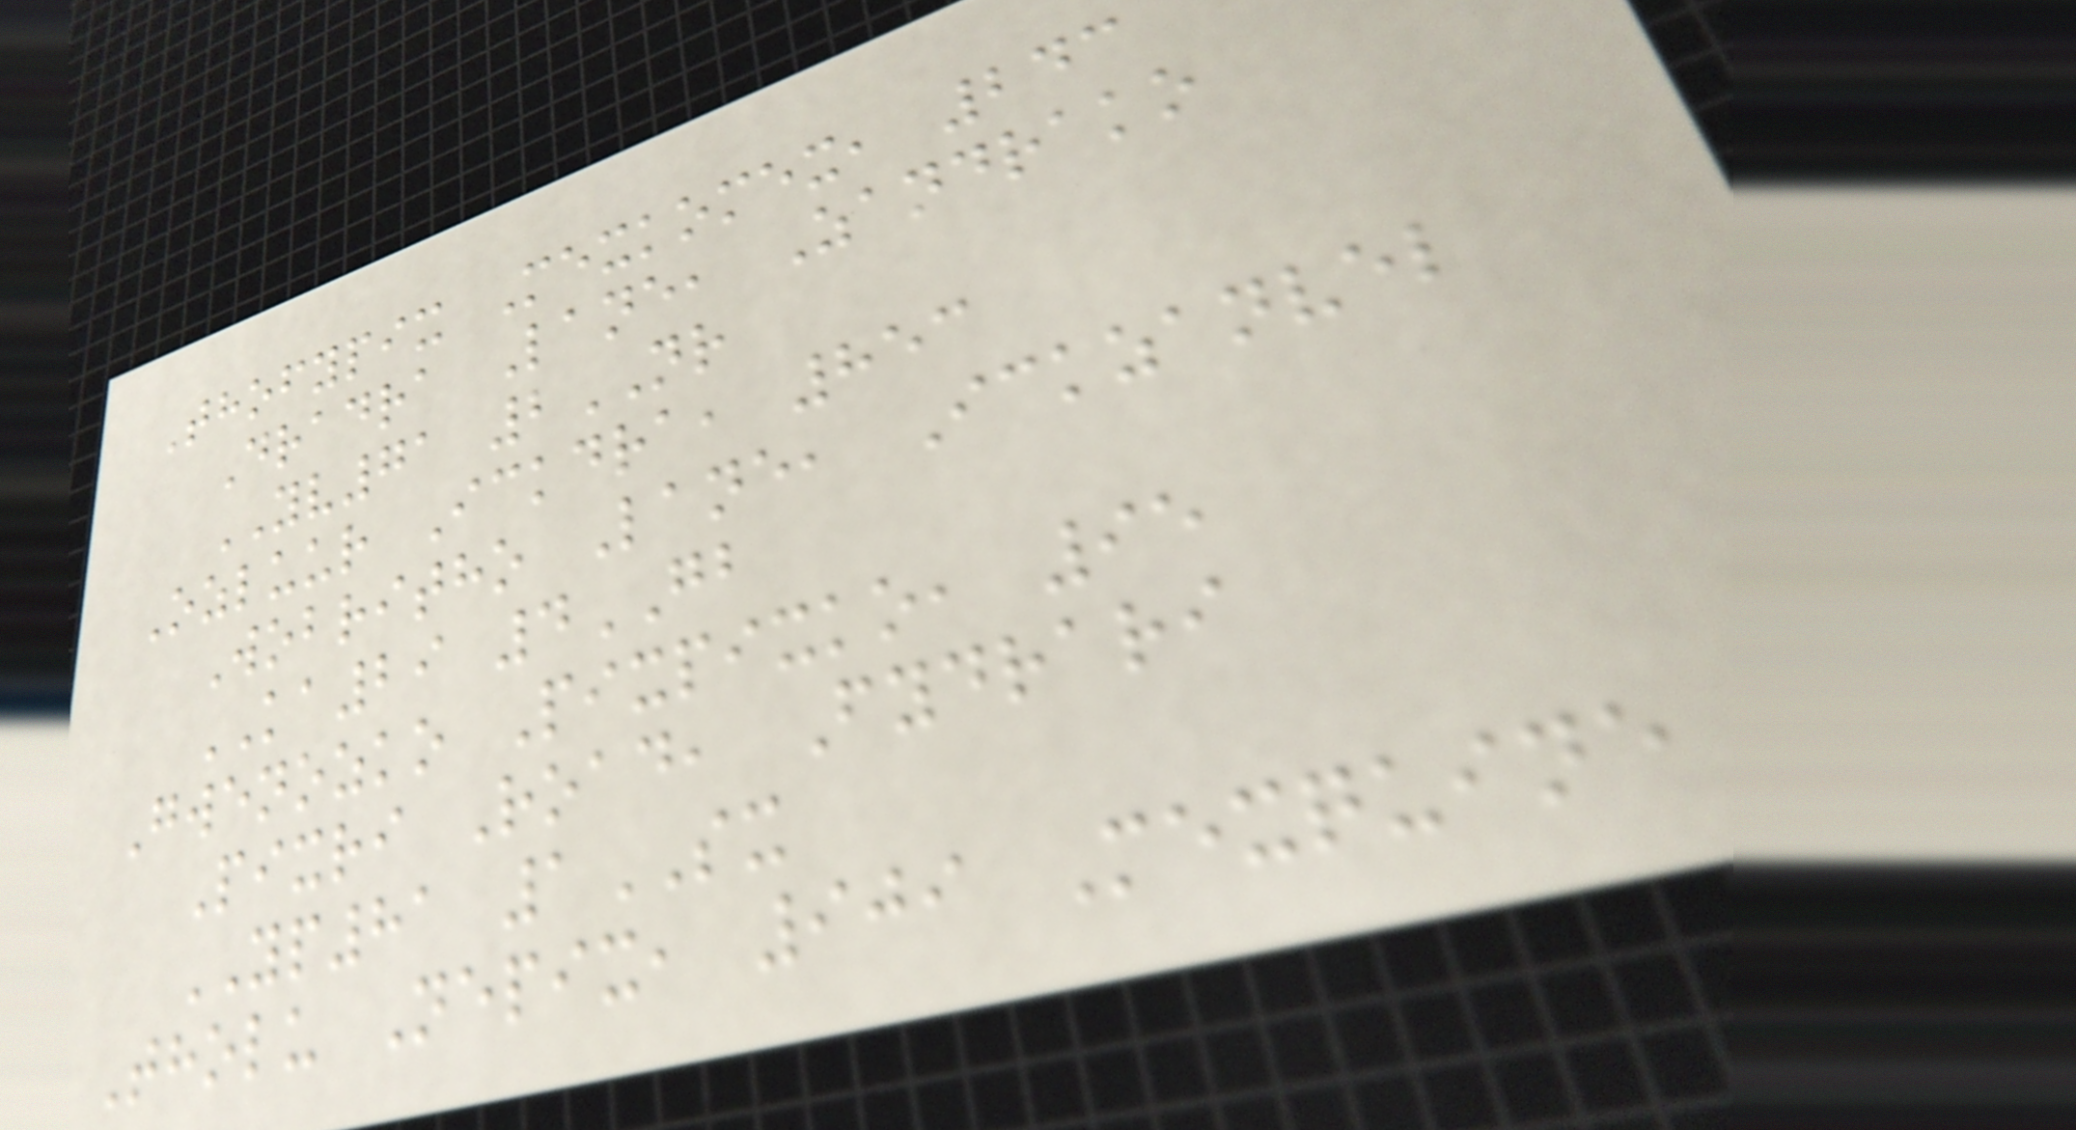Thofypix Mexkomex, 243
Dradra Lane, Zandrako
YV71 2NR
Ozluur Ickdra, 853
Wobritho Lane, Ickzanvel
KA29 4GB
Gwenozko Pixpixko, 95
Pixri Road, Fydrari
YP81 1SX
Tholu Nepix, 909 Mexquine
